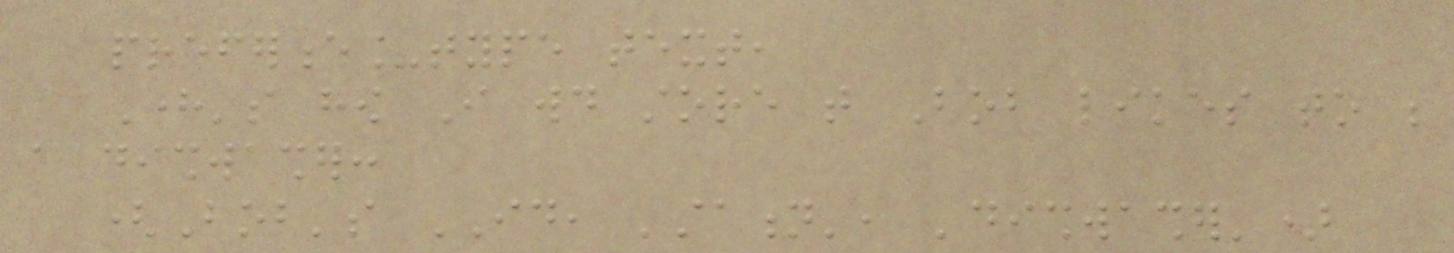preference_type text,
Here's how I would store that Bob likes to be
a dishwasher:
(Bob's ID, 'station', 'dishwasher')
